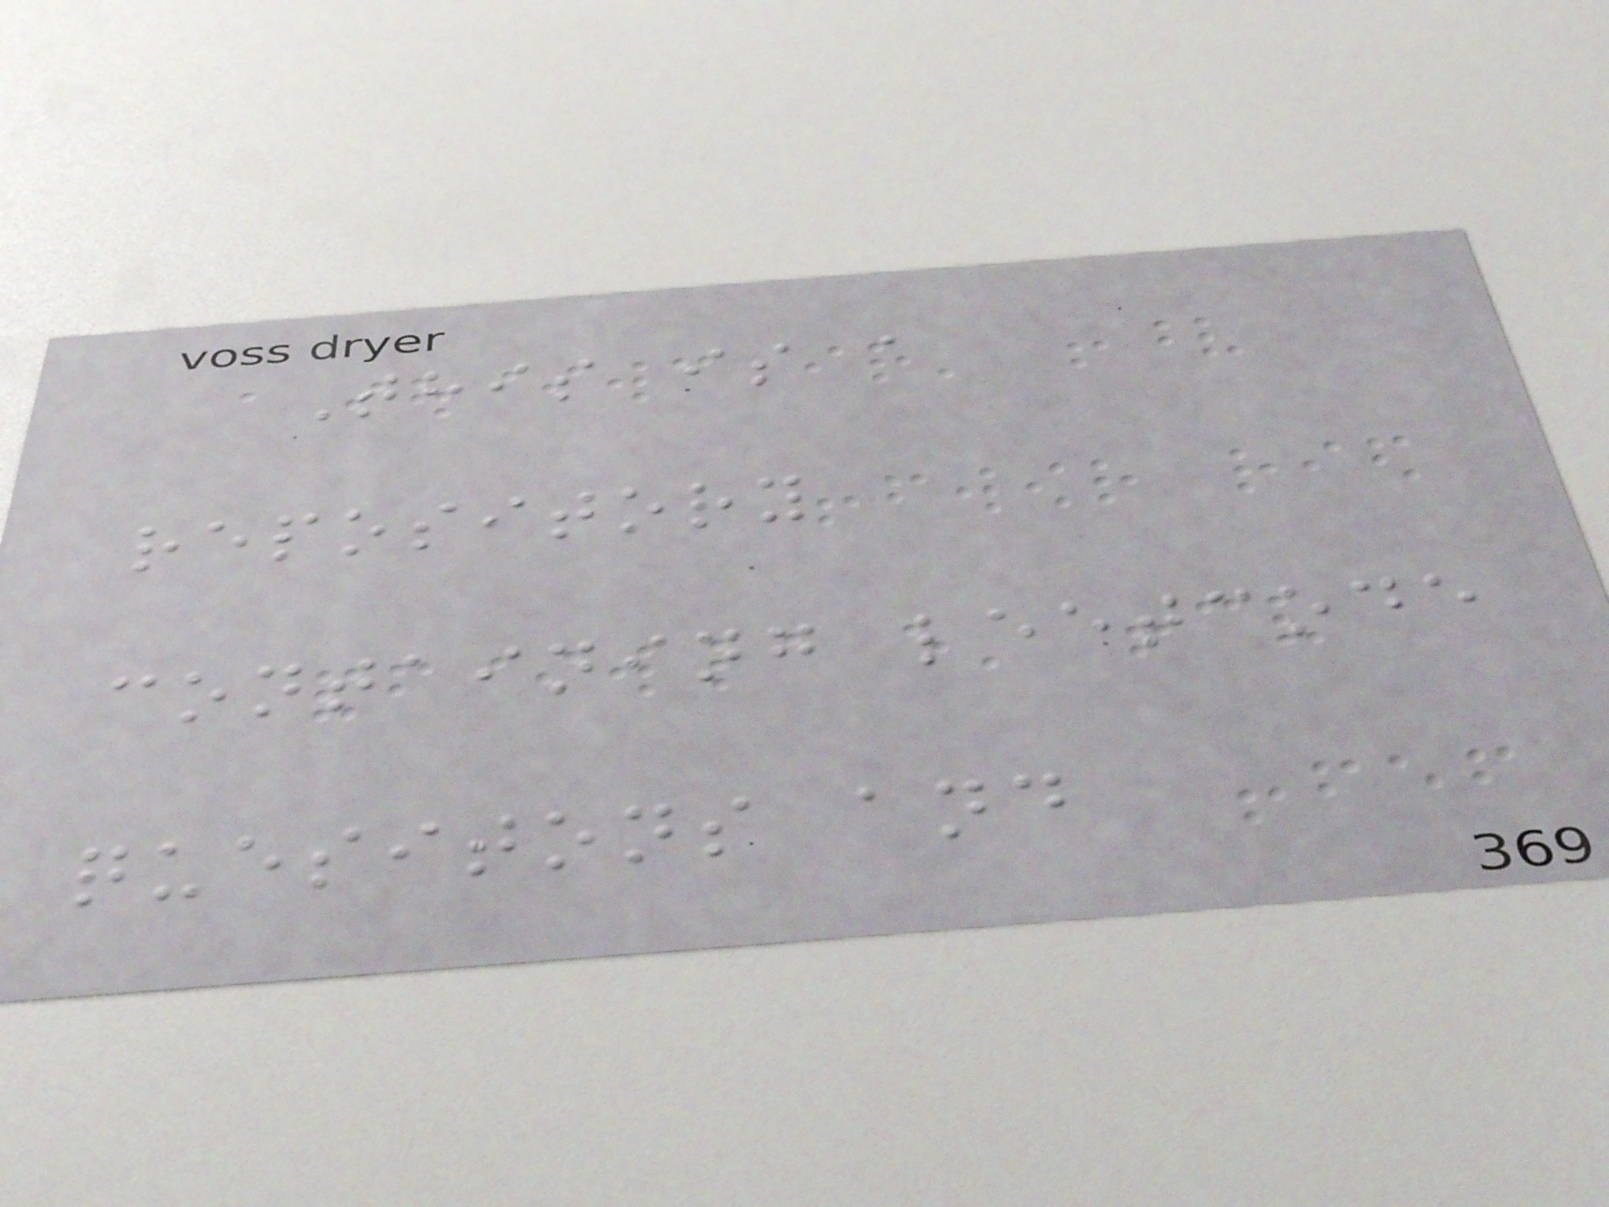This is a
repository
containing leetcode
quesitons and
